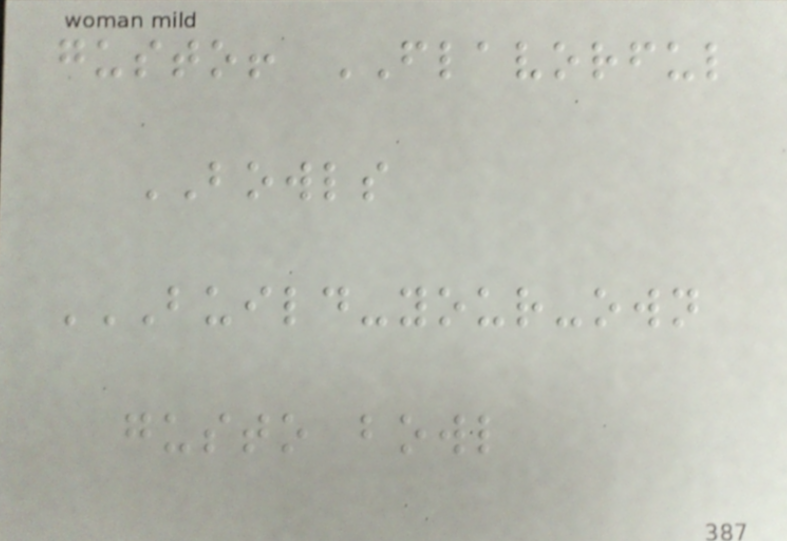gusto! FLAVORFUL
BOWLS
BUILD-YOUR-OWN
GUSTO BOWL
